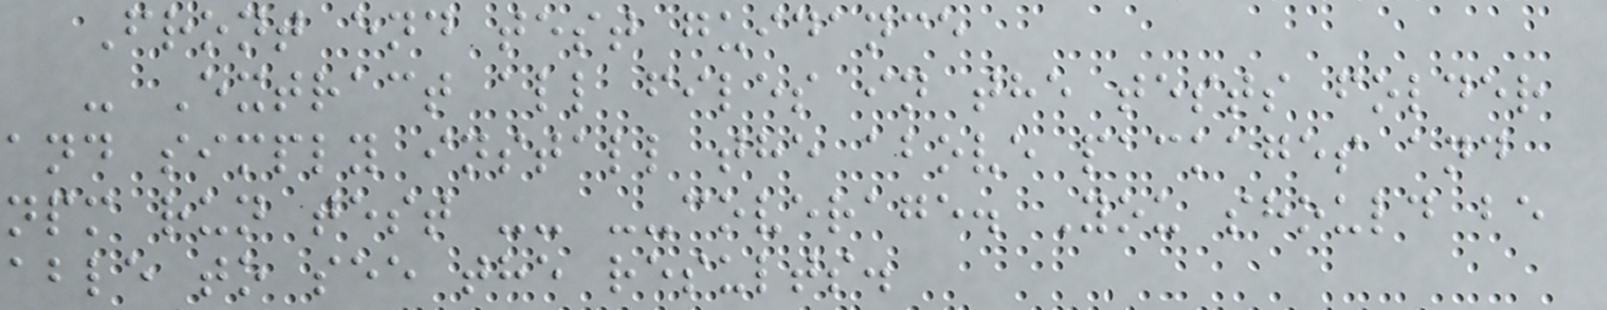Front end test guidance
- Extract all files in the tests folder
and simply install the above packages and
npm run test -- --coverage. You should be
able to see the results.
